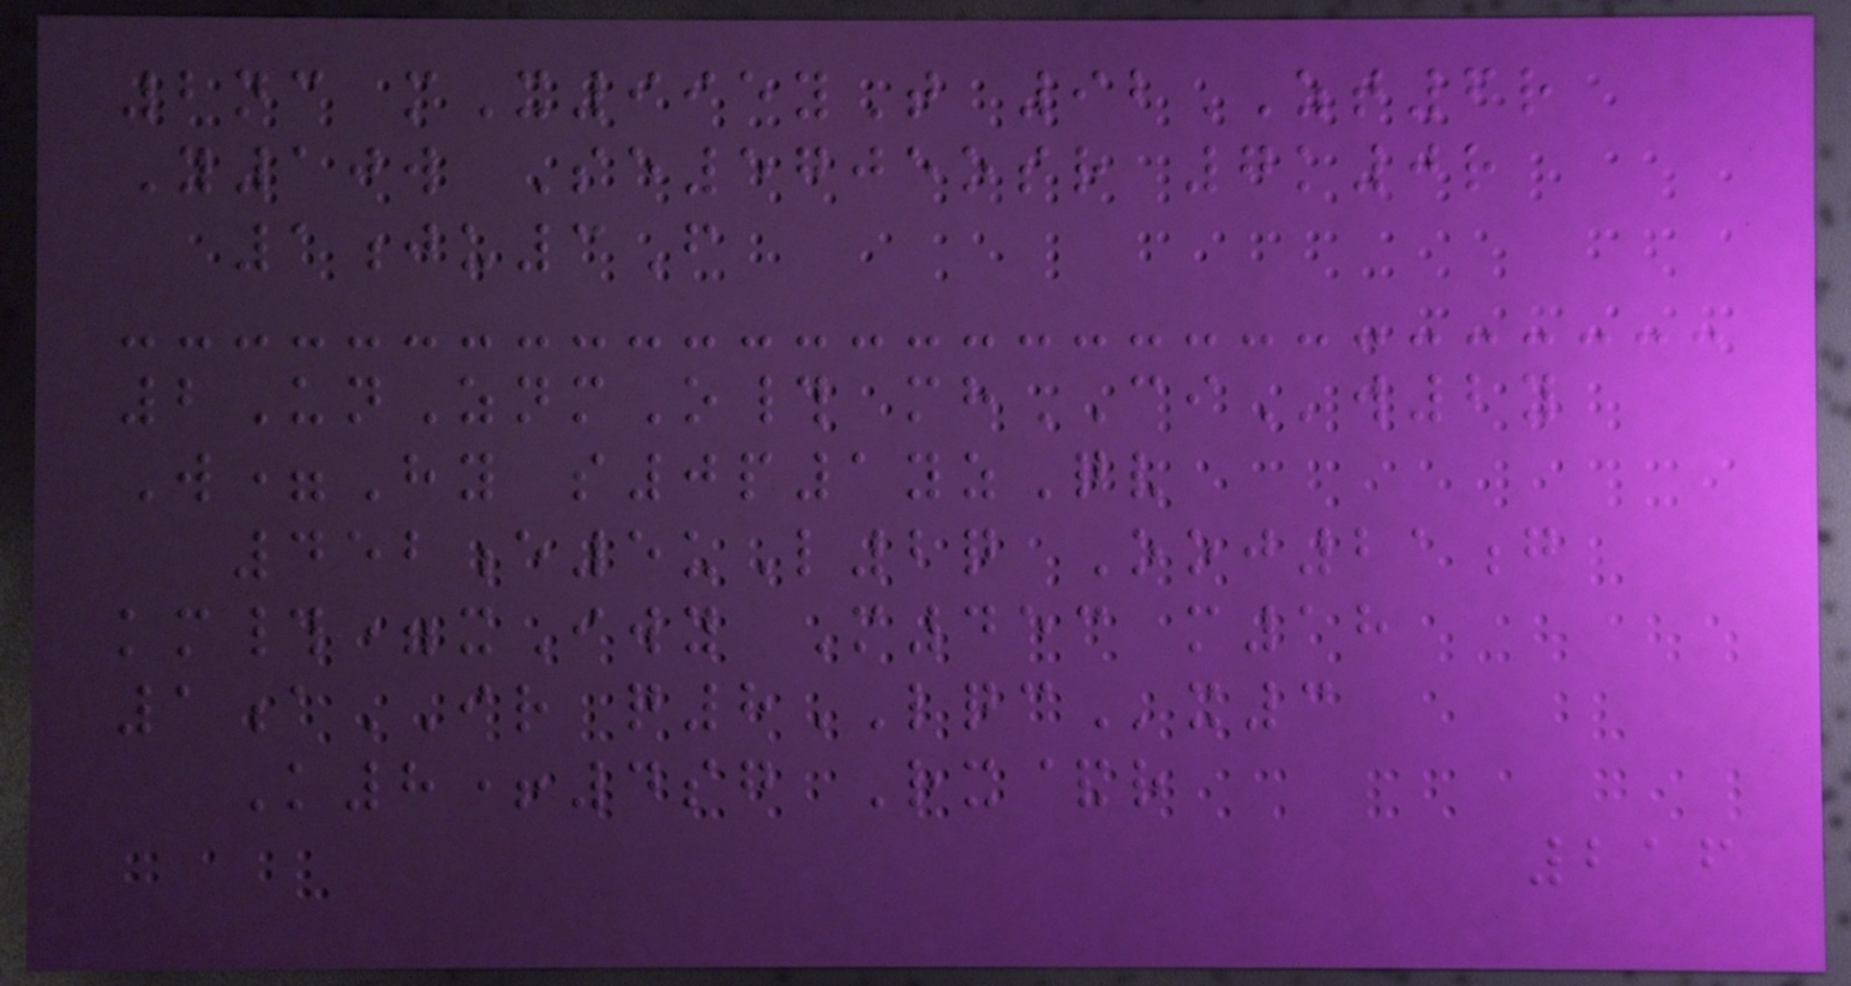2nc mX995yT 92ZT6r
Y10w Se5705osr 7k0r
1ju3F
2UnZnmO# mhCIw2y
W=Hy s0p1yzQv
452e5uL2q Ooj21g
km#=xIwy M453 m18
1aIR q8LQCx3
K8+4sg Rx&r
216
